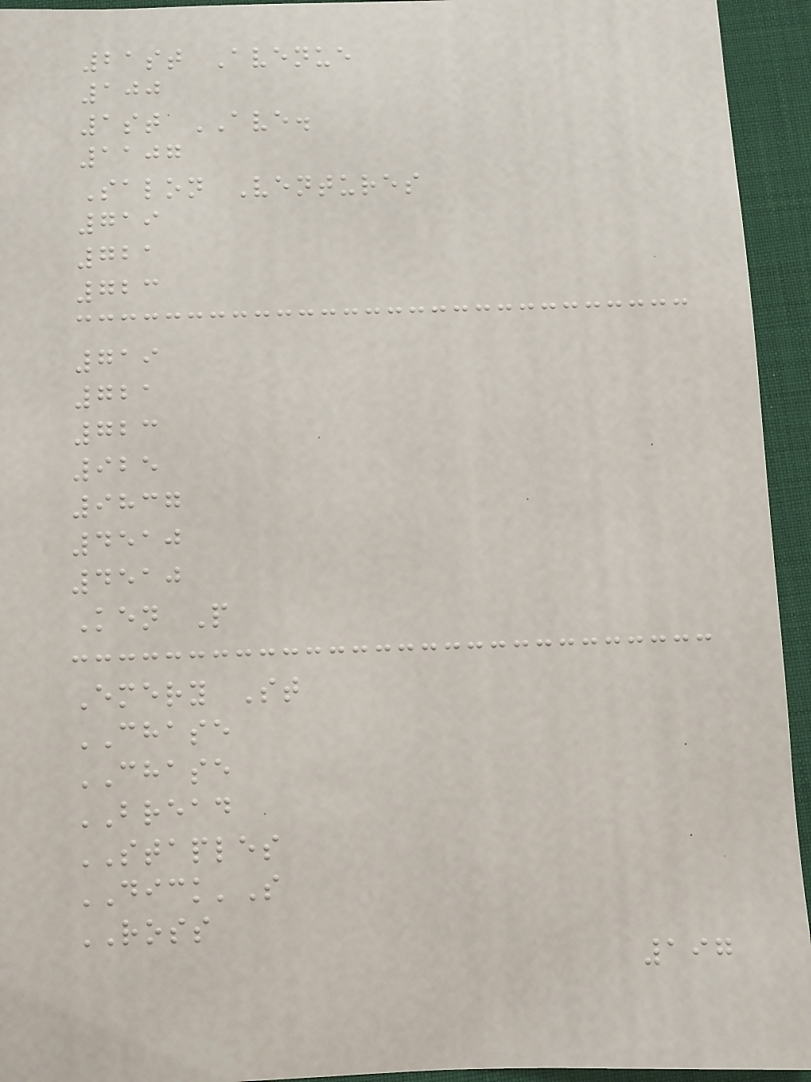21st Avenue
100
1st AVE.
1107
Salon Ventures
719
721
723
719
721
723
925
9837
4510
4510
Ken P
Emery St
CHASE
CHASE
BREAD
STAPLES
DICK'S
ROSS
197
